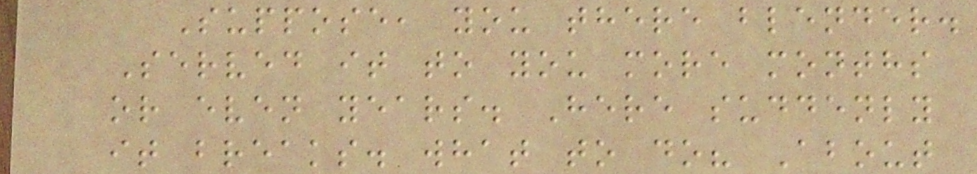Suppose, you there blender.
Served it to you more months
or even years. Here suddenly
it breaks. what to do? About
